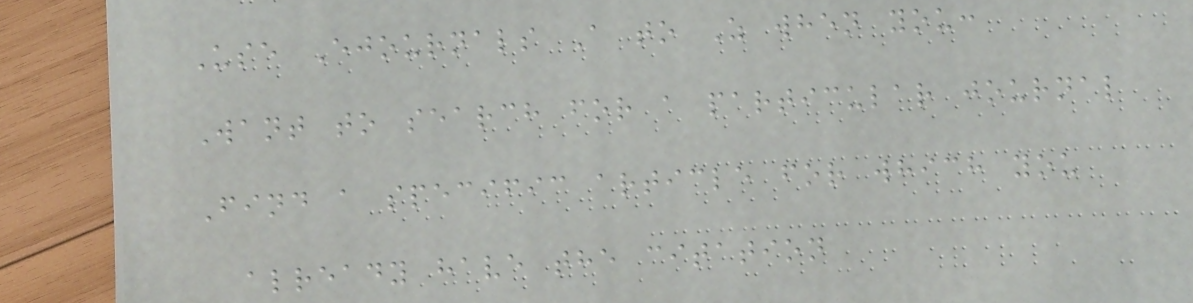Use Ejournals A to Z when you:
Want to search for a particular journal
Find a specific article for which you
already have the citation
